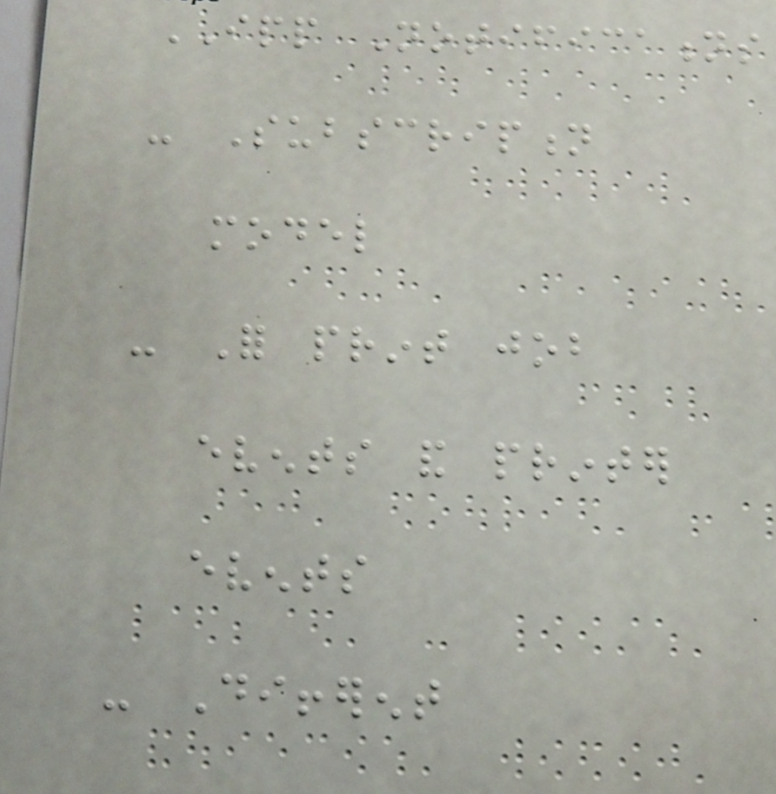IPP Notifications
- Subscription
model
- For print job
events and printer
events
- Different
